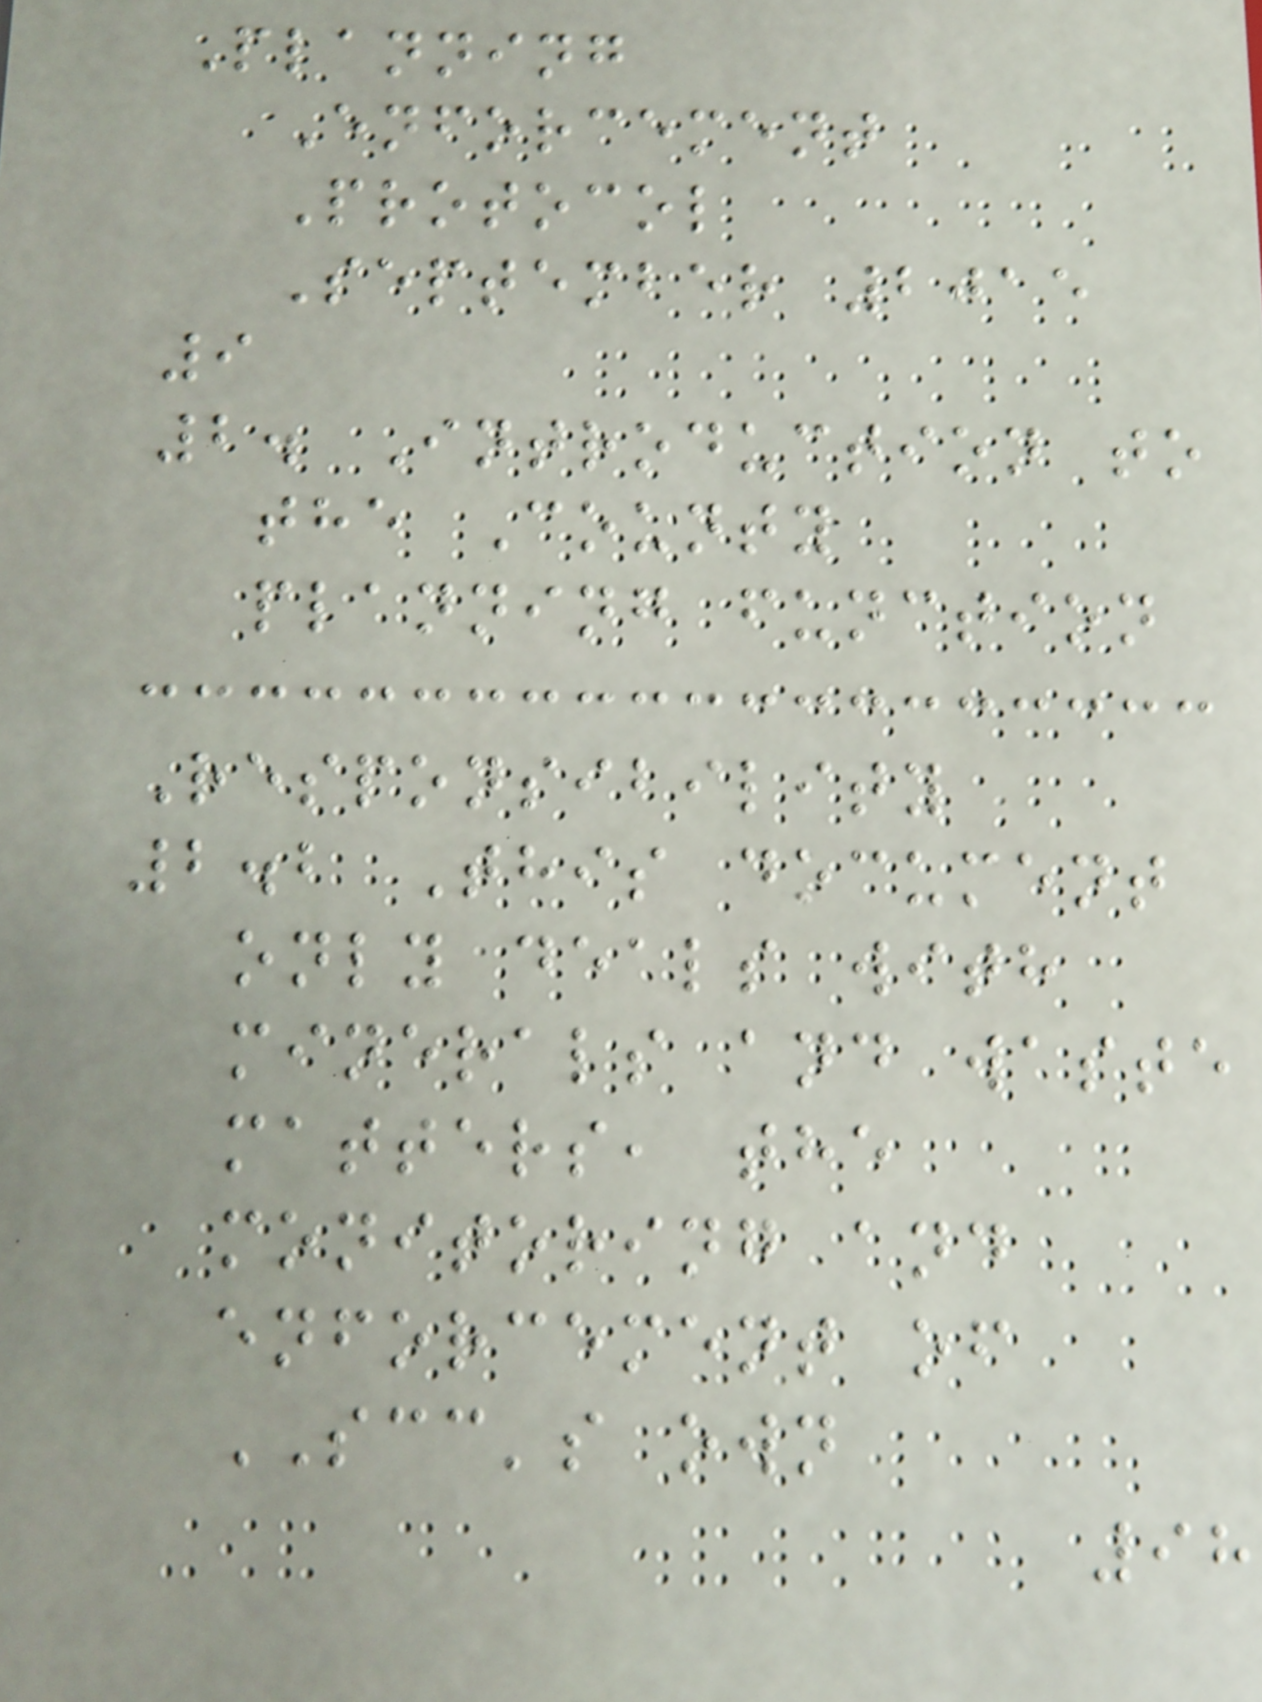Planning
Enforcement
Protocol
September 2015
9
2. Introduction to
the County
planning function
Responsibility
2.2 This document
only deals with
minerals and waste
matters, the
monitoring and
enforcement of
SCC's own
98
